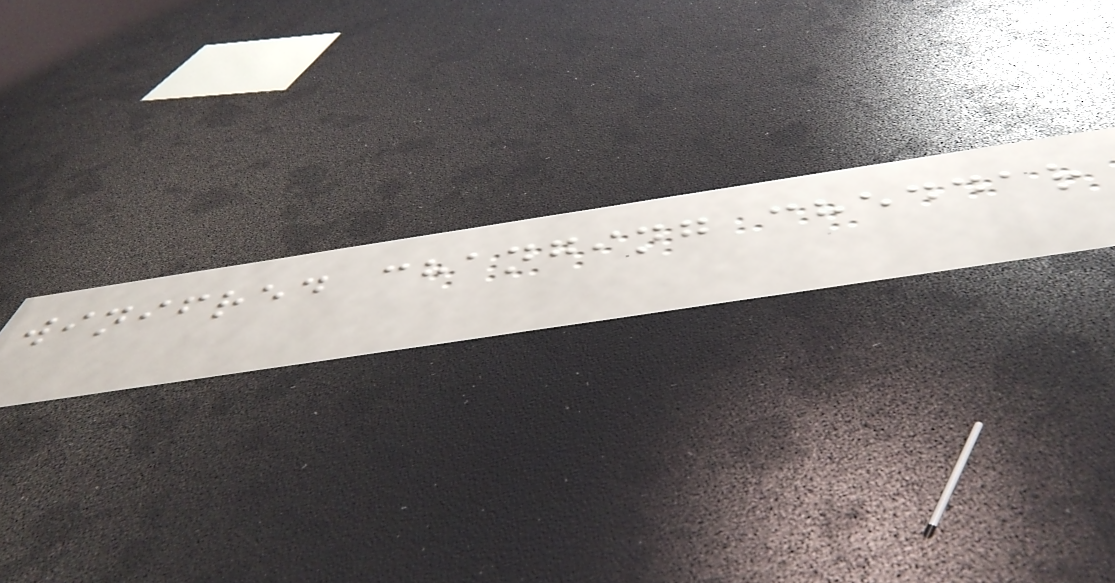winifred changing cheddar
